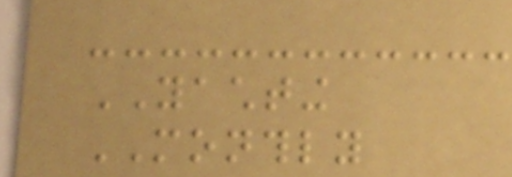YACHTING
MONTHLY
